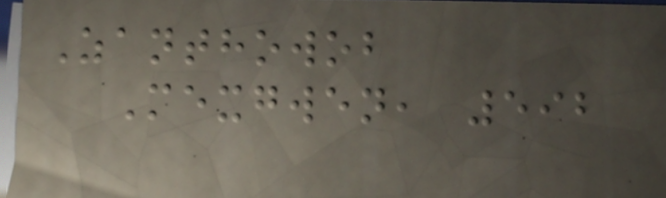Zanthowob
Mexgwen, 592
